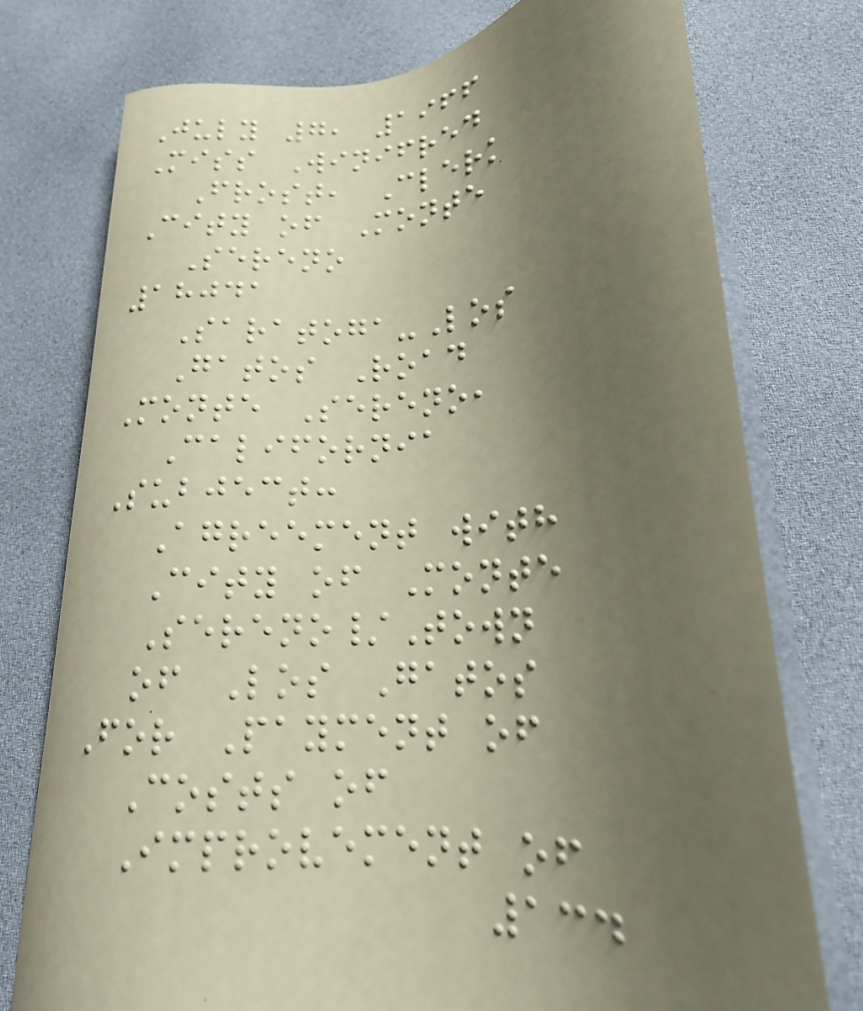July 7, 1966
Miss Winifred
Frost, Clerk
City of Monte
Sereno
18041
Saratoga-Los
Gatos Road
Monte Sereno,
California
Subject:
Agreement with
City of Monte
Sereno/Town
of Los Gatos
For Payment of
Costs of
Improvement of
134
